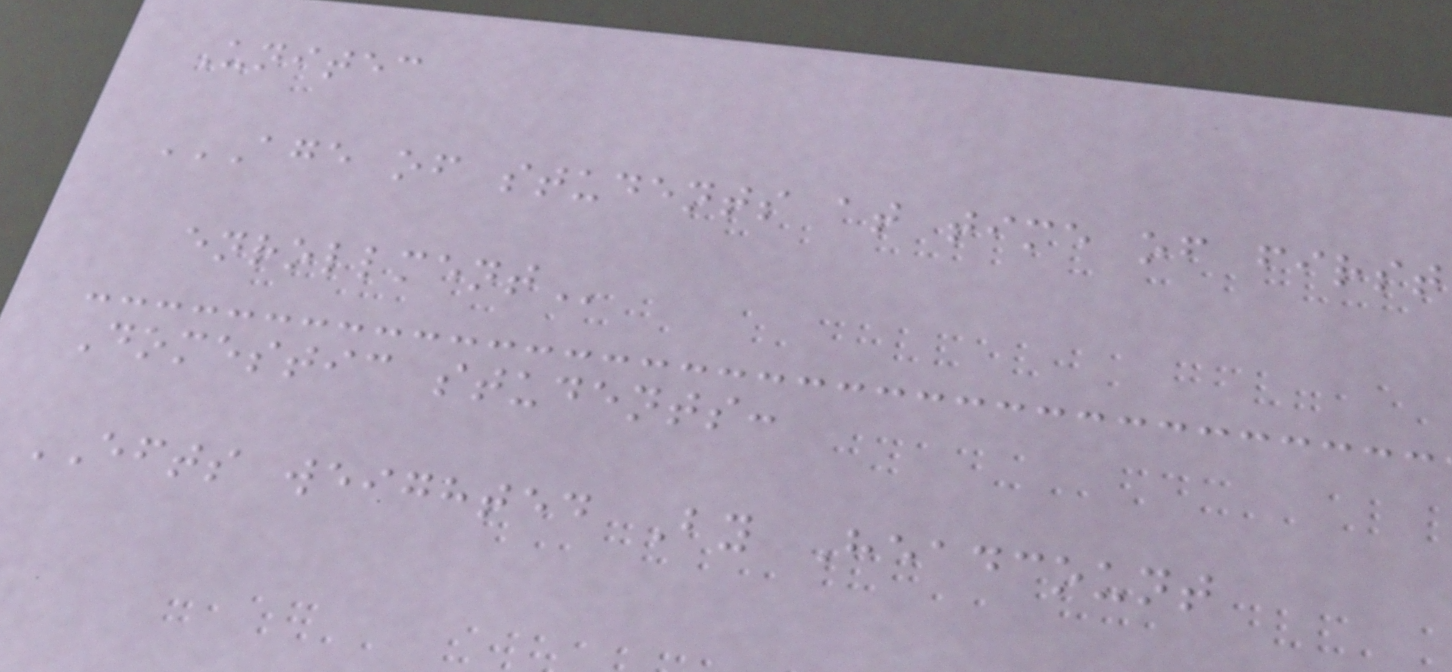Unitec
AGE OF STUDENTS AT TIME OF FIRST
ENROLLMENT
Domestic students:
EFTS weighted By Headcount
